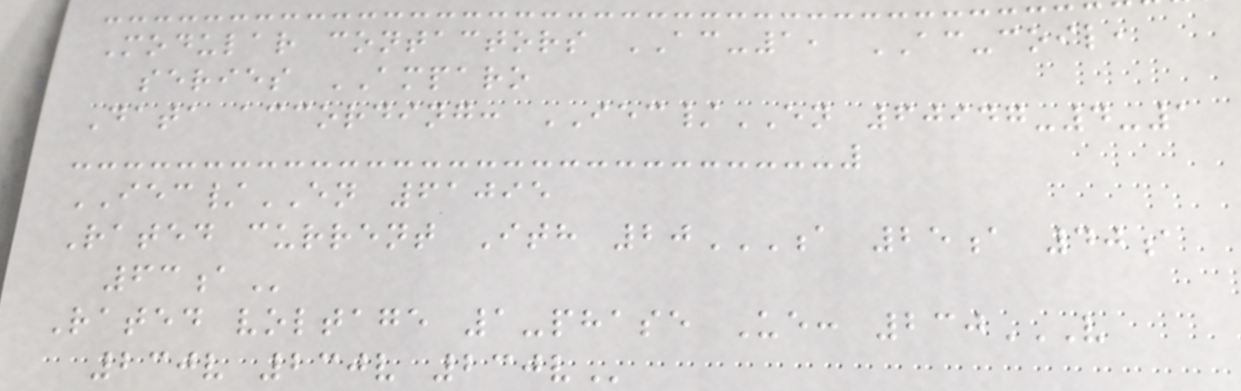Modular contactors AC-1, AC-coil,
series AMPARO
Data according: IEC/EN 60947-4-1
IEC/EN 61095
Rated current Ith 20A 25A 40A
63A
Rated voltage 1-phase Ue: 230V
230V 230V 230V
